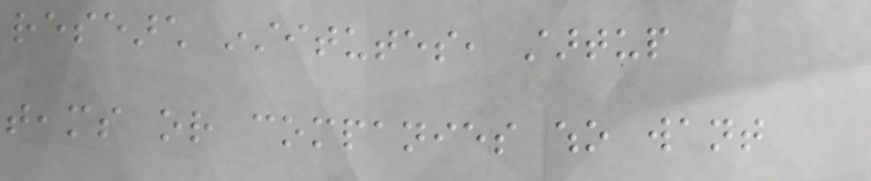research institutes, startup
teams or companies who want
